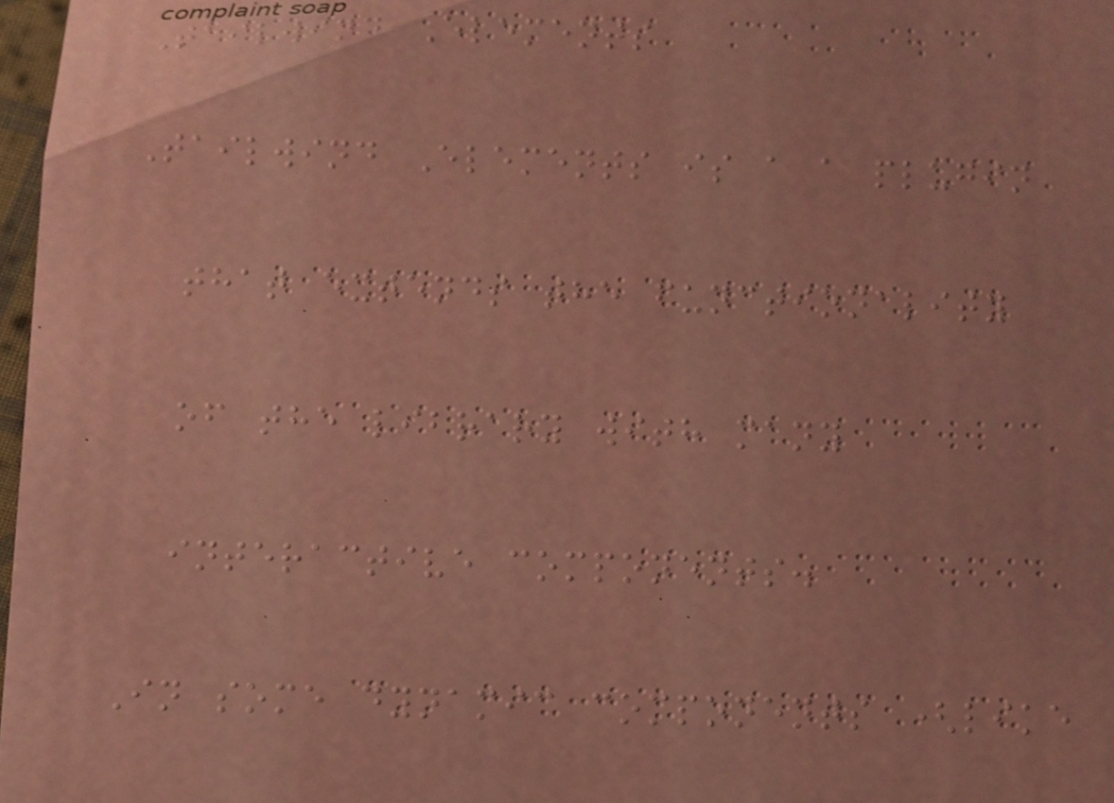Tailwind Elements
Tailwind Elements is a a plugin
that extends the functionality
of the library with many
interactive components.
In some dynamic components (like
